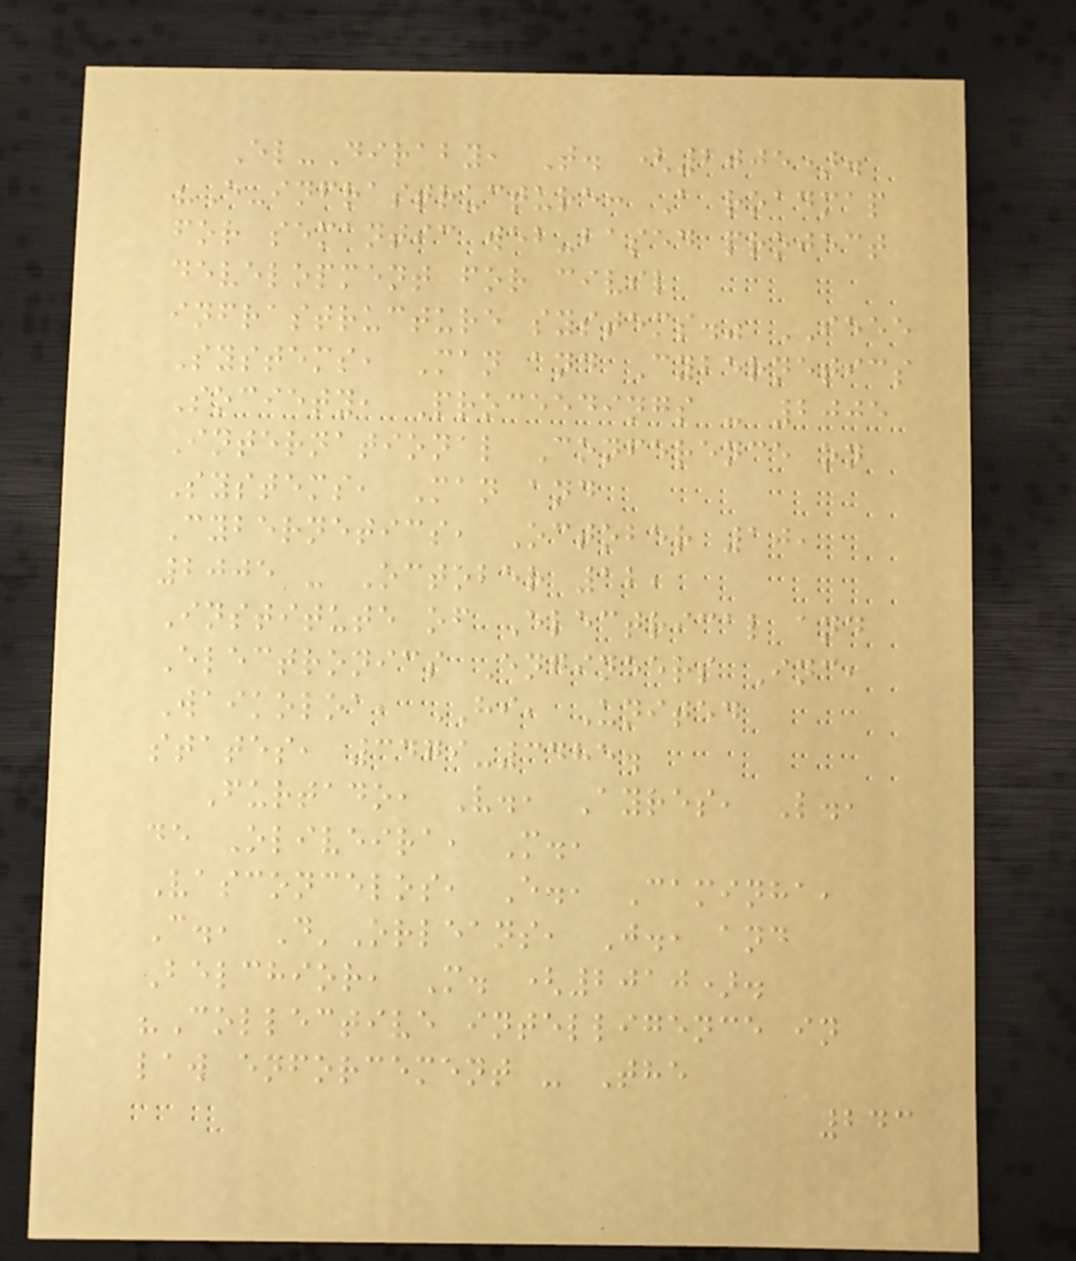El-Diraby, T. (2005).
"E-infrastructure: A roadmap
for semantic web-based project
development for civil
infrastructure systems." IEEE
Systems, Man and Cybernetics
Society, Proceedings - 2005
International Conference on
Systems, Man and
Cybernetics, October 10,
2005 - October 12,
Institute of Electrical and
Electronics Engineers Inc,
Waikoloa, HI, United
states, 3479-3485.
Furtado, V., Ayres, L.,
de Oliveira, M.,
Vasconcelos, E., Caminha,
C., D'Orleans, J., and
Belchior, M. (2010).
"Collective intelligence in
law enforcement - The
243
